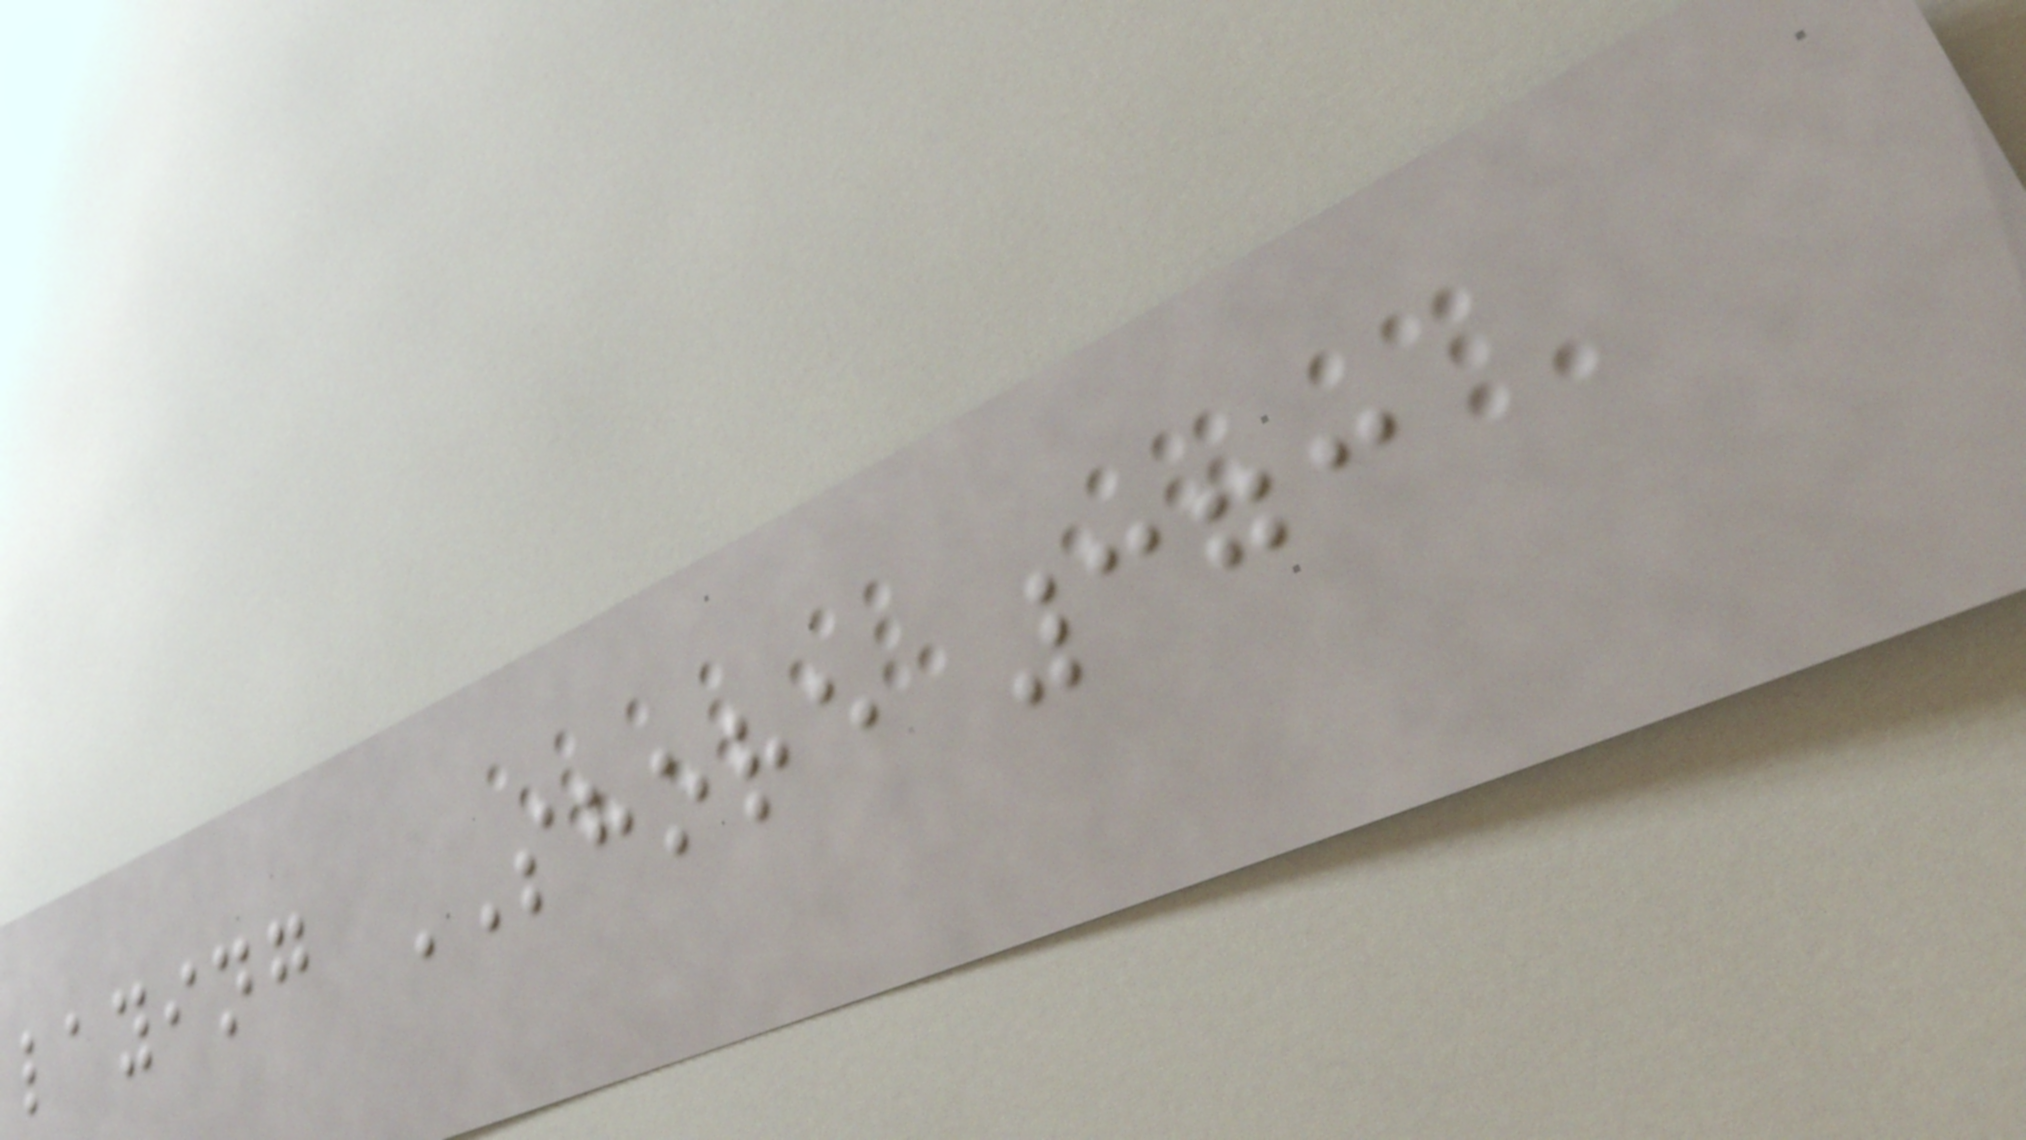laying SHORE 373
